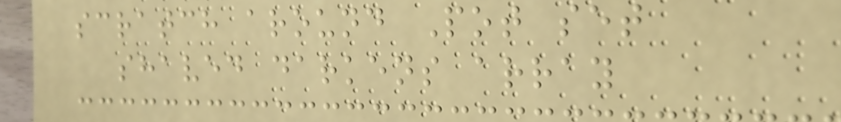scratch around Pot set
shaved darkens array
